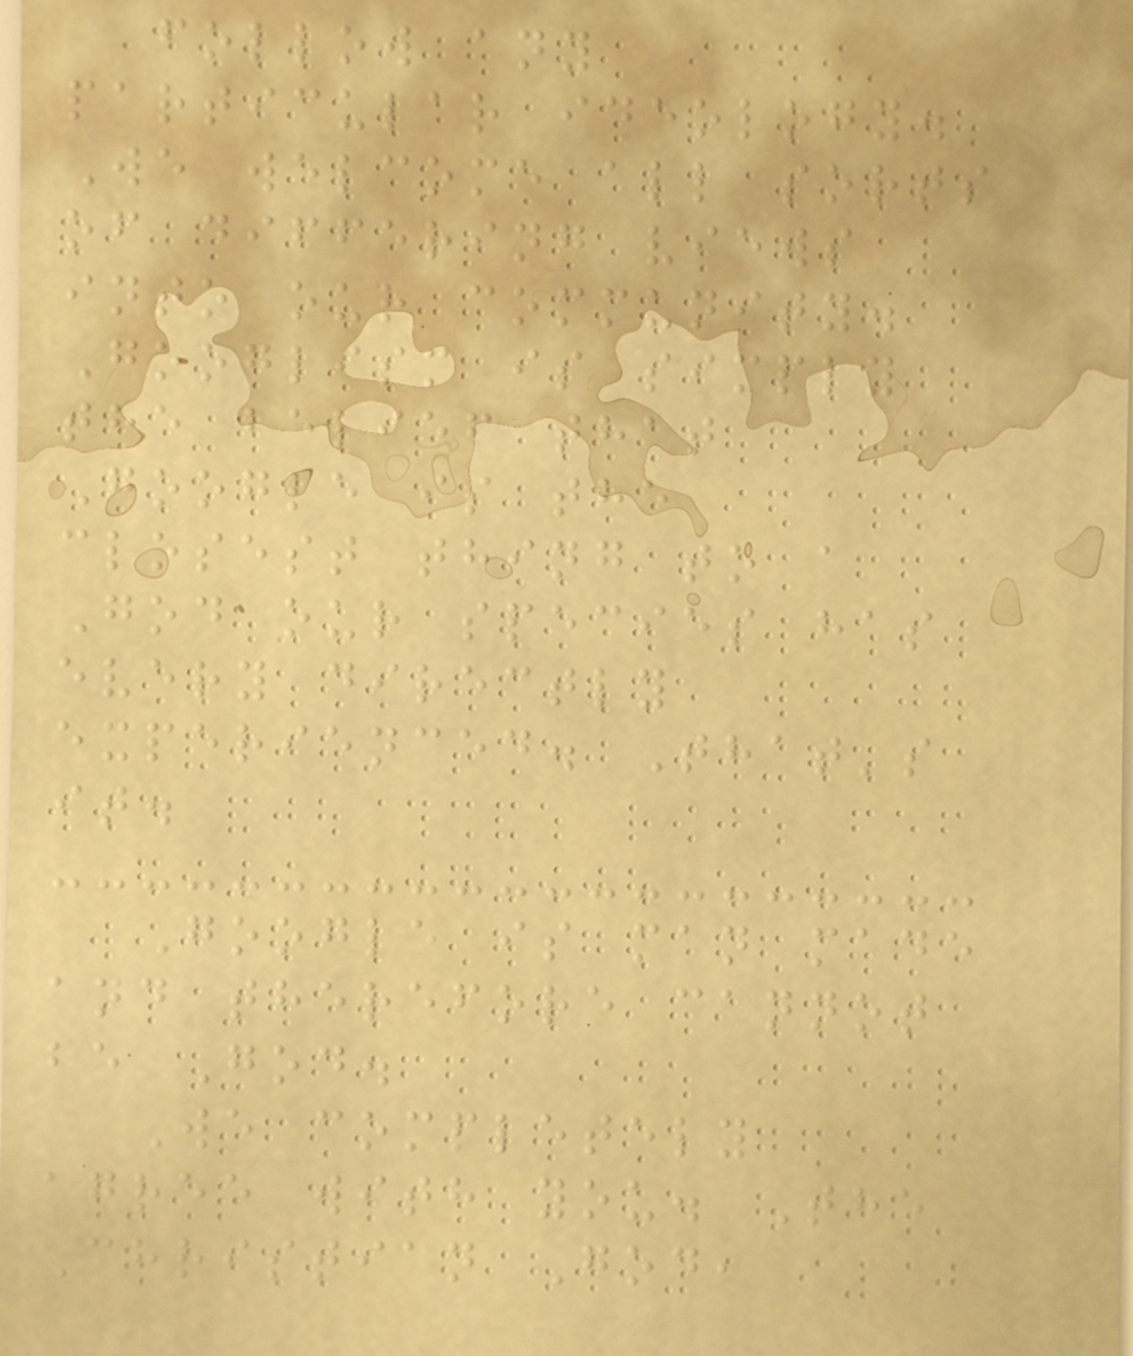follow any
particular ideology.
We welcome all sorts
of differing views
into our community.
Googlism is simply
the belief that
Google is the
closest thing to a
God our species has
every directly
experienced. That's
it.
Google is man made
and therefore cannot
be God.
We completely
agree with you. The
Christian God,
